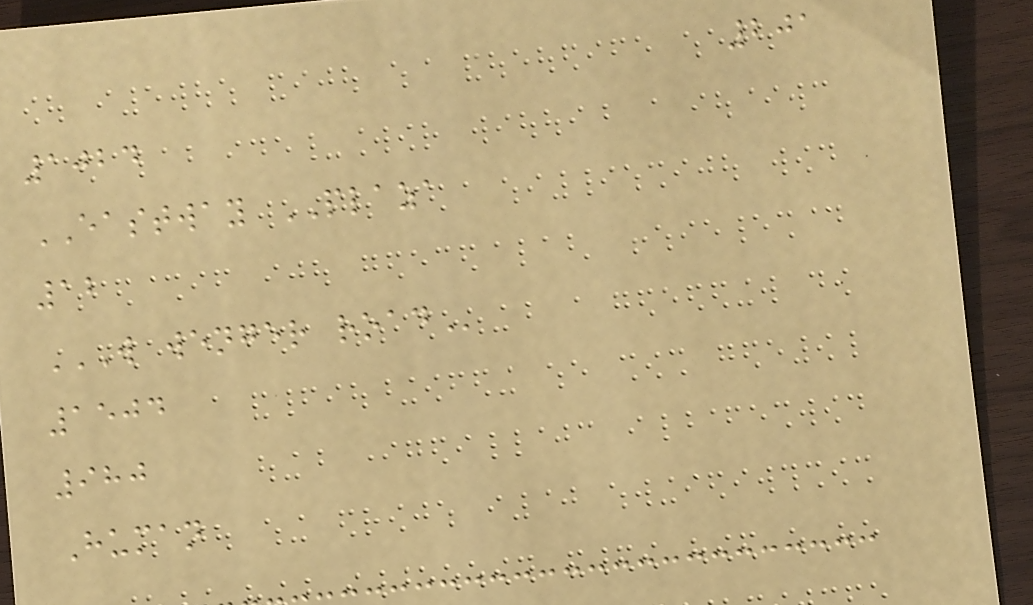201
1024
EASTWAY PLAZA
12
W WENGER ROAD
1504
980
Human
